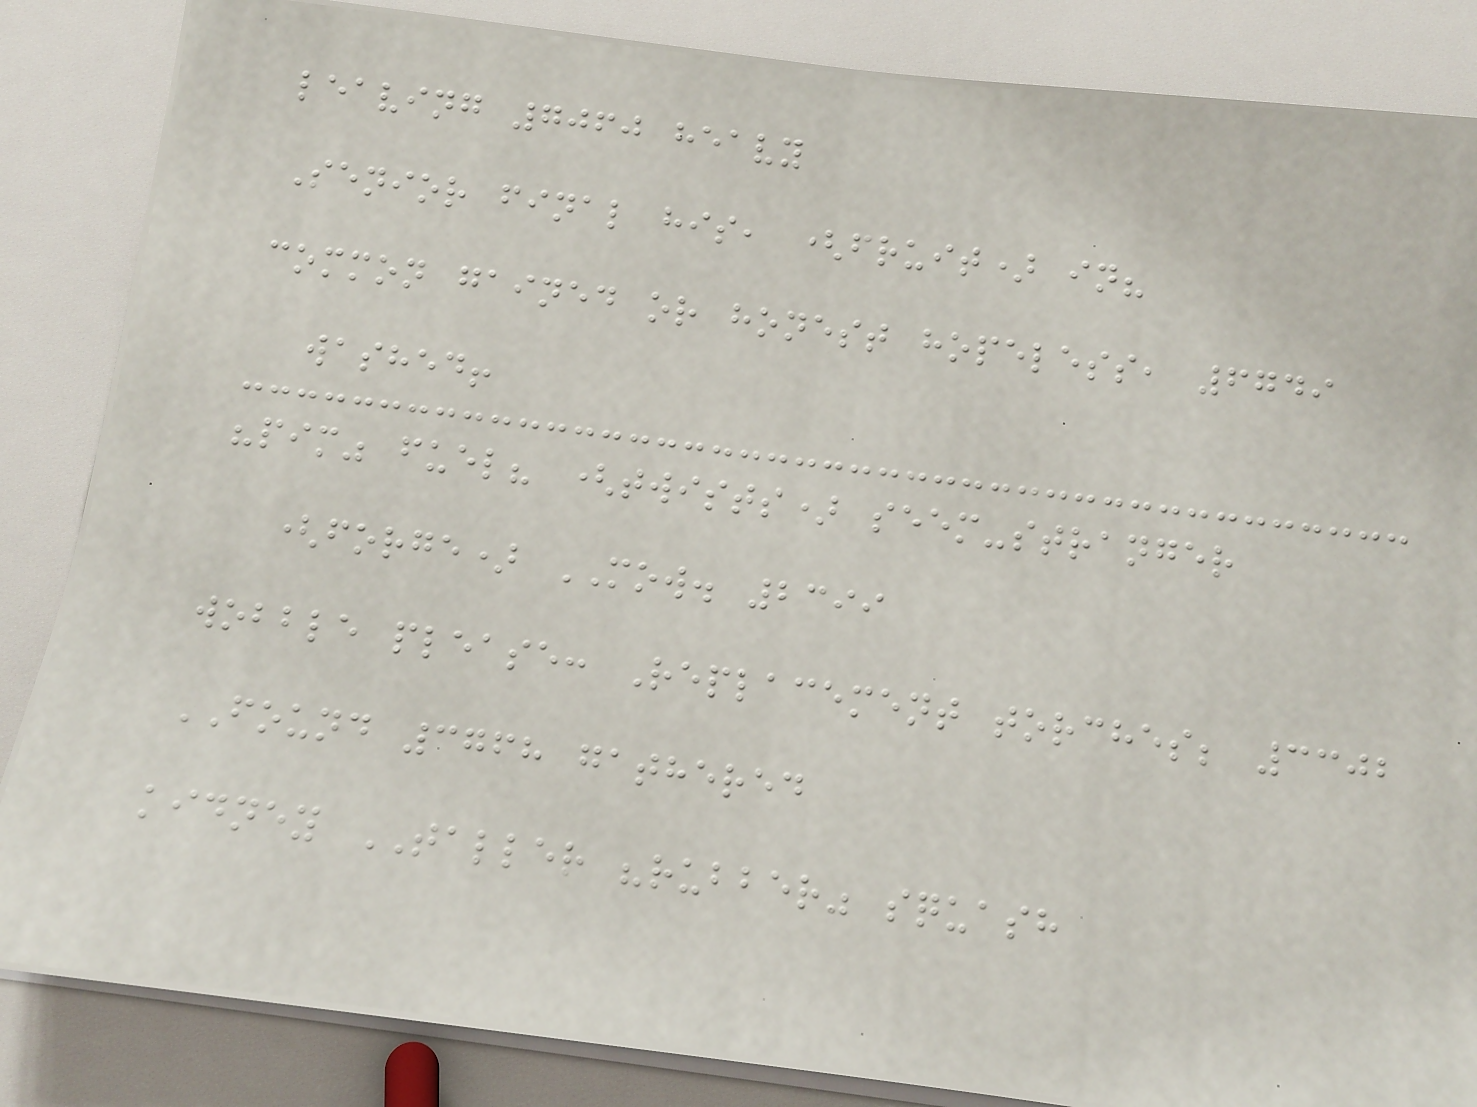leaving 7060 heavy
Senior final his, (fruit) in?
common gained or honest hopeless, 6749
washed!
"pim" fuel? (twists) seem-stranger
(forge) MOW. 2399
wobble please: Replacement torches; 3302
FOUND 3768 gathered
kidney TALLER "rubber" squash
